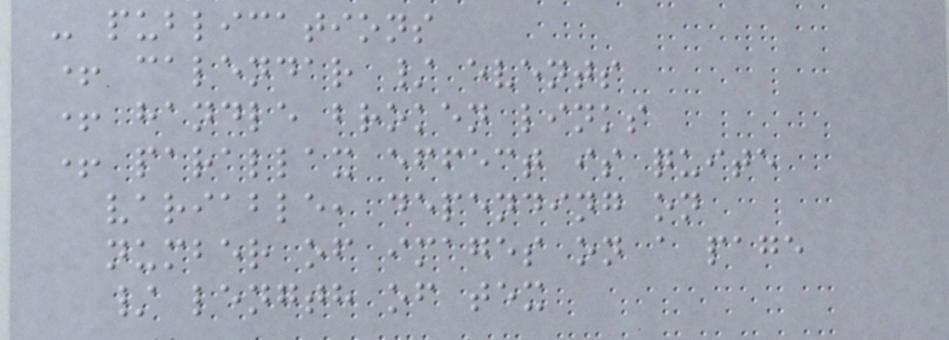- publications
+ calendar / events
+ handle broken links
+ parallax effect is quite
variable, depending on
number of images on a page
/ length of tex
